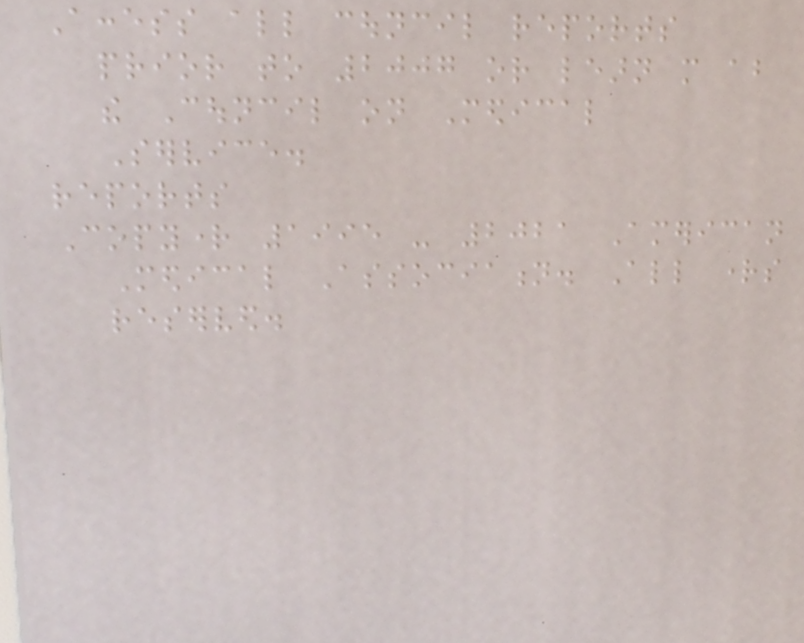Access all council reports
prior to 2007 or learn more about
the Council on Medical
Service.
reports
Copyright 1995 - 2021 American
Medical Association. All rights
reserved.
